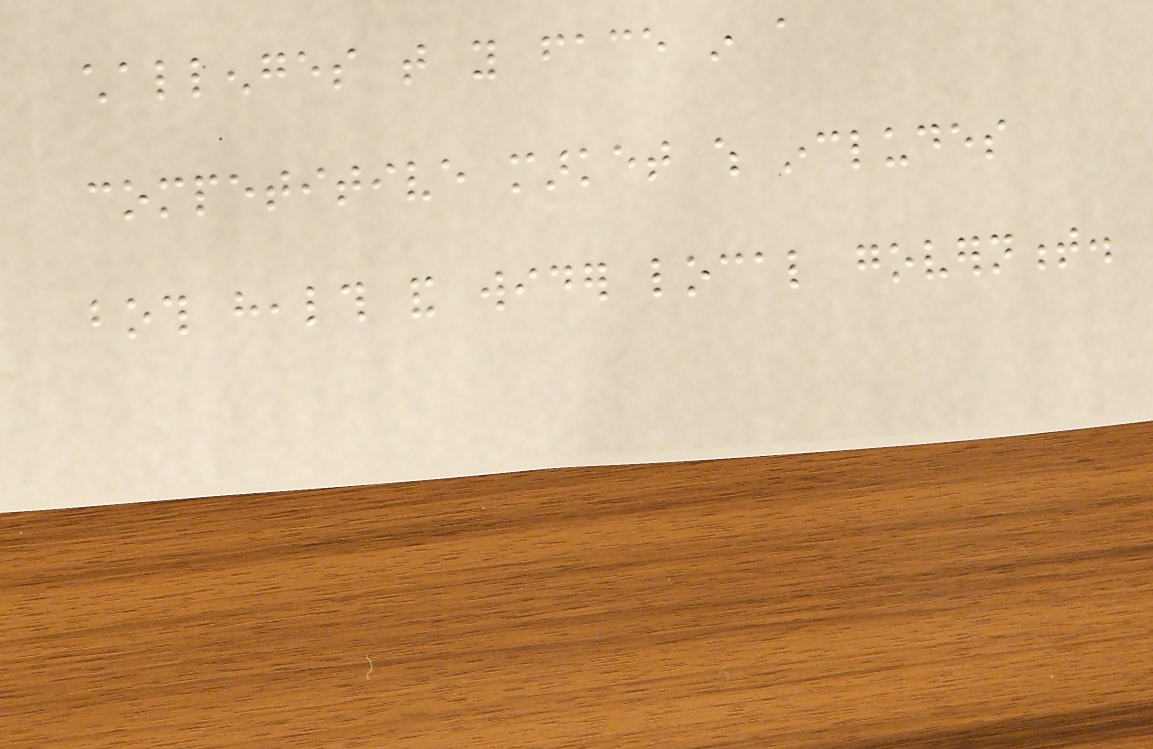challenges that you face in a
competitive market which includes
both health and wider local government.
